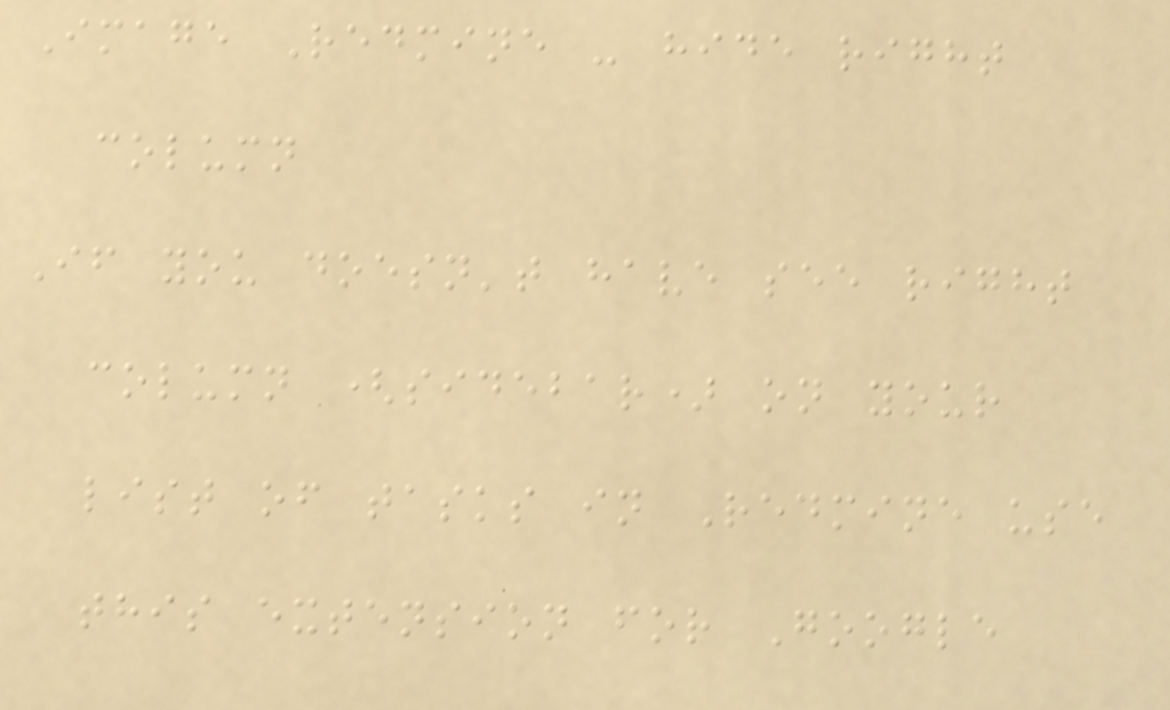Image Redmine - hide right
column
If you doesn't have see right
column (sidebar) on your
list of tasks in Redmine use
this extension for Google
